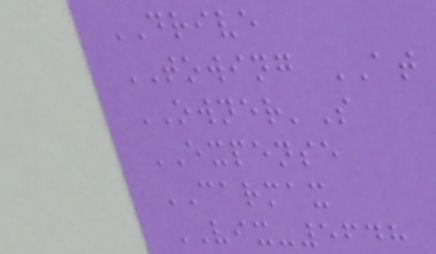DRIVE
TOWING AT
OWNER'S
EXPENSE
CARMAX
VIX-5648
